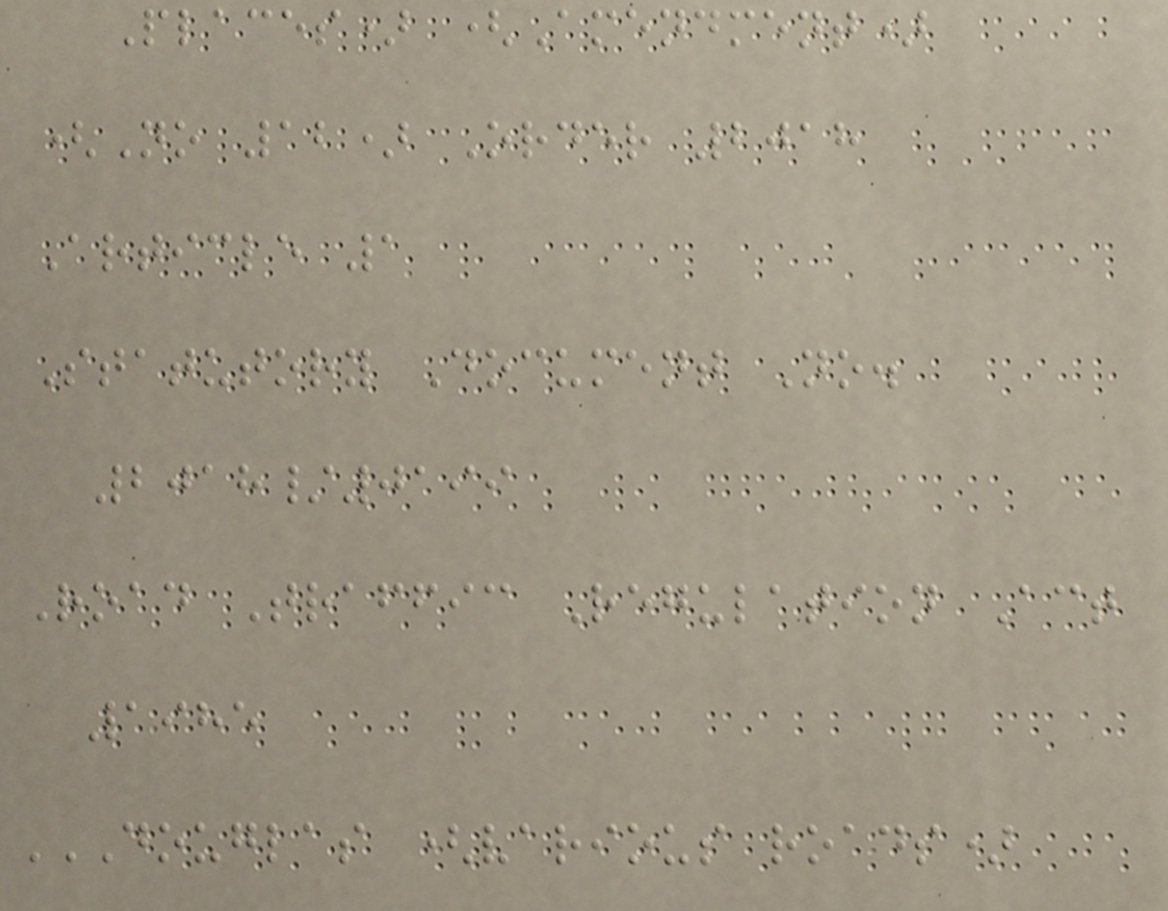Places) (Amendment)
(No 12) Order 2018
Article 1
Statutory Document No.
2018/0199
Road Traffic Regulation Act
1985
DOUGLAS (VARIOUS ROADS)
